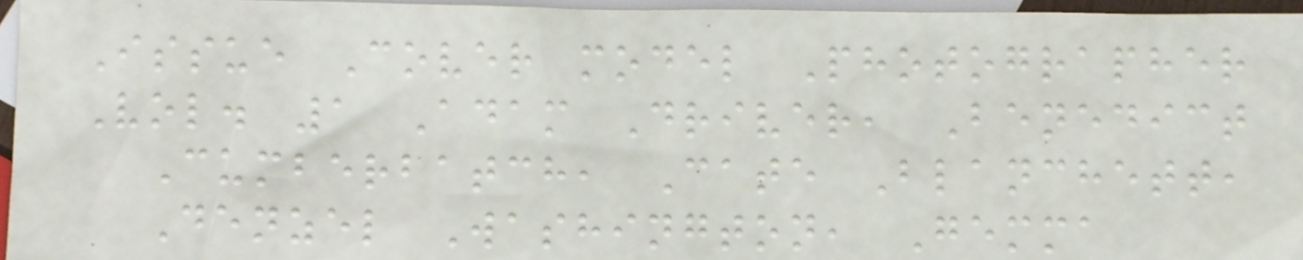Issue Cover model Photographer
Vol. 1 Adam Driver, Benedict
Cumberbatch, Cate Blanchett,
Denzel Washington, Gemma
